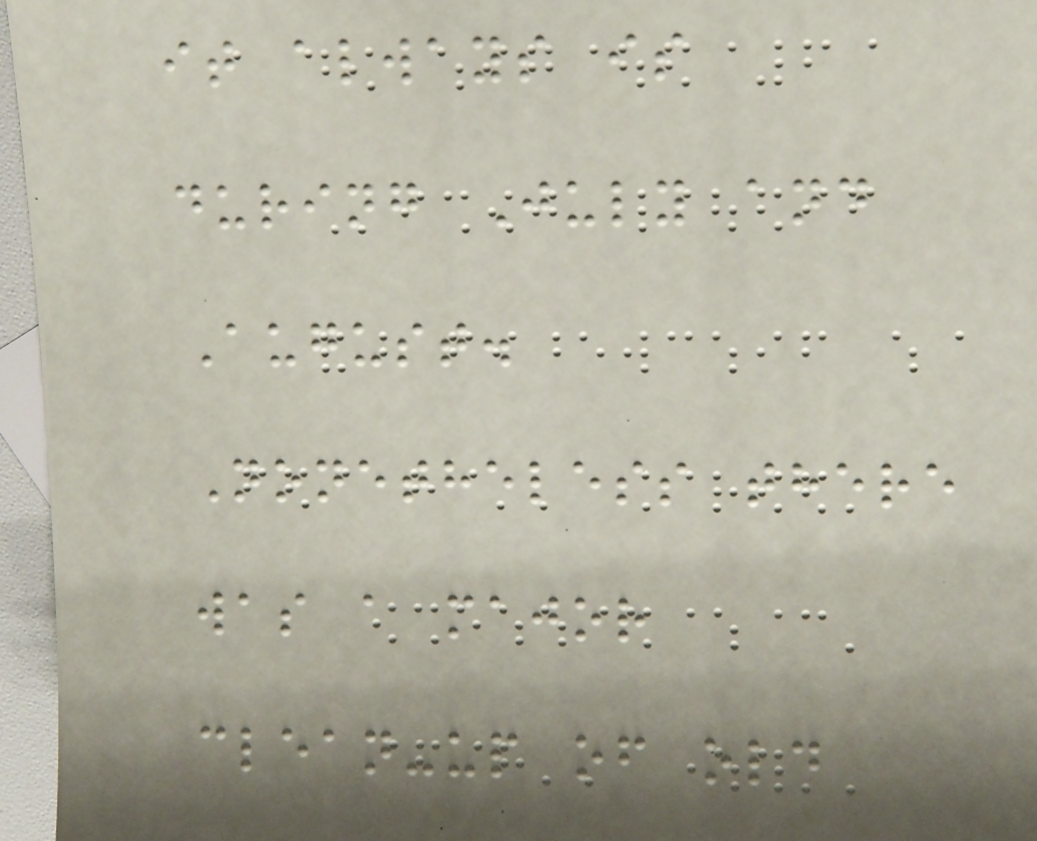it always is
during July and
August.
Nonetheless there
was a major
clean-up of old
